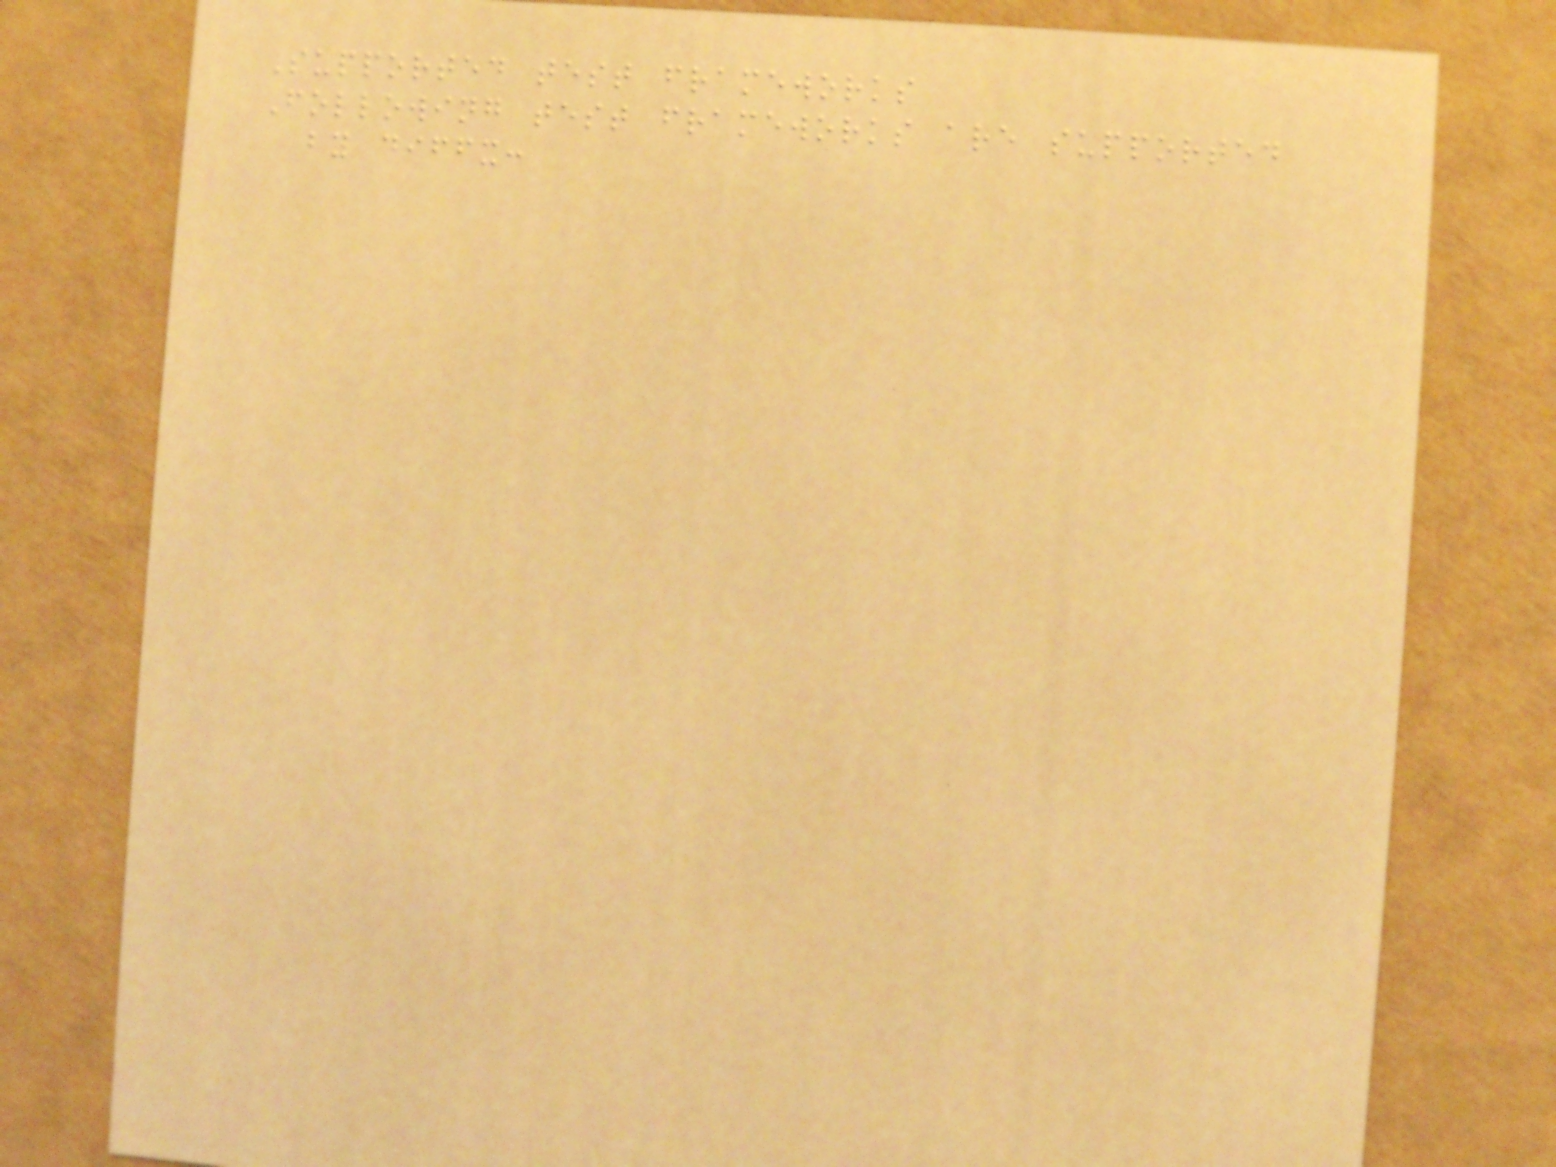Supported test frameworks
Following test frameworks are supported
by diffx:
